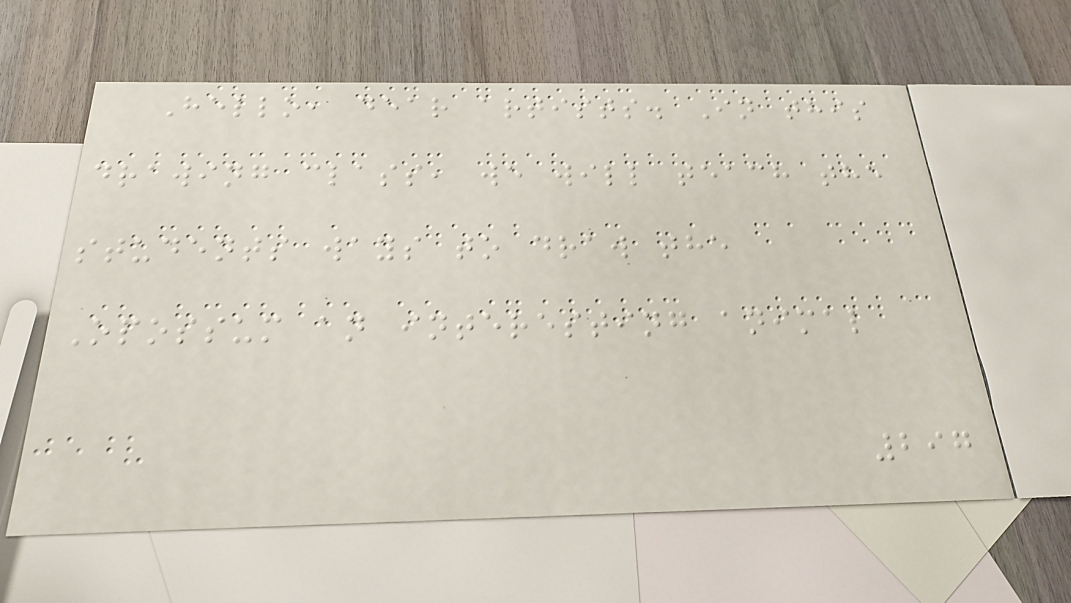Hello, dear artists. In this
drawing class, we will teach the
students ways to draw the
Opossum an interesting animal
297
